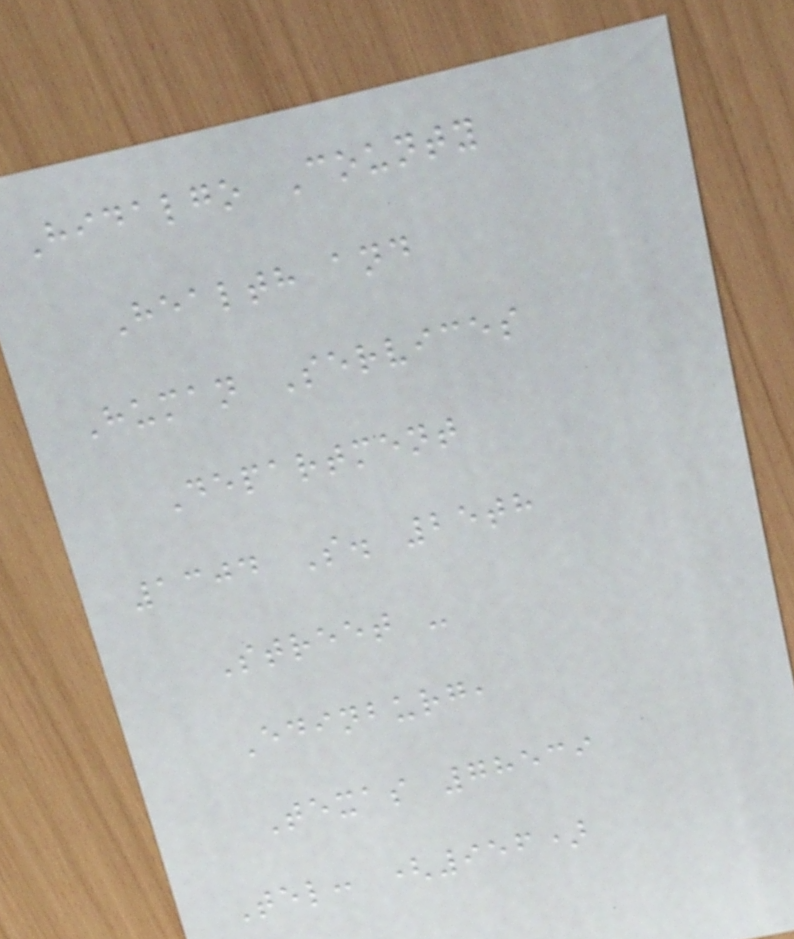Hidalgo County
Health and
Human Services
Department
1304 S. 25th
Street -
Edinburg,
Texas 78539
Tel: (956)
